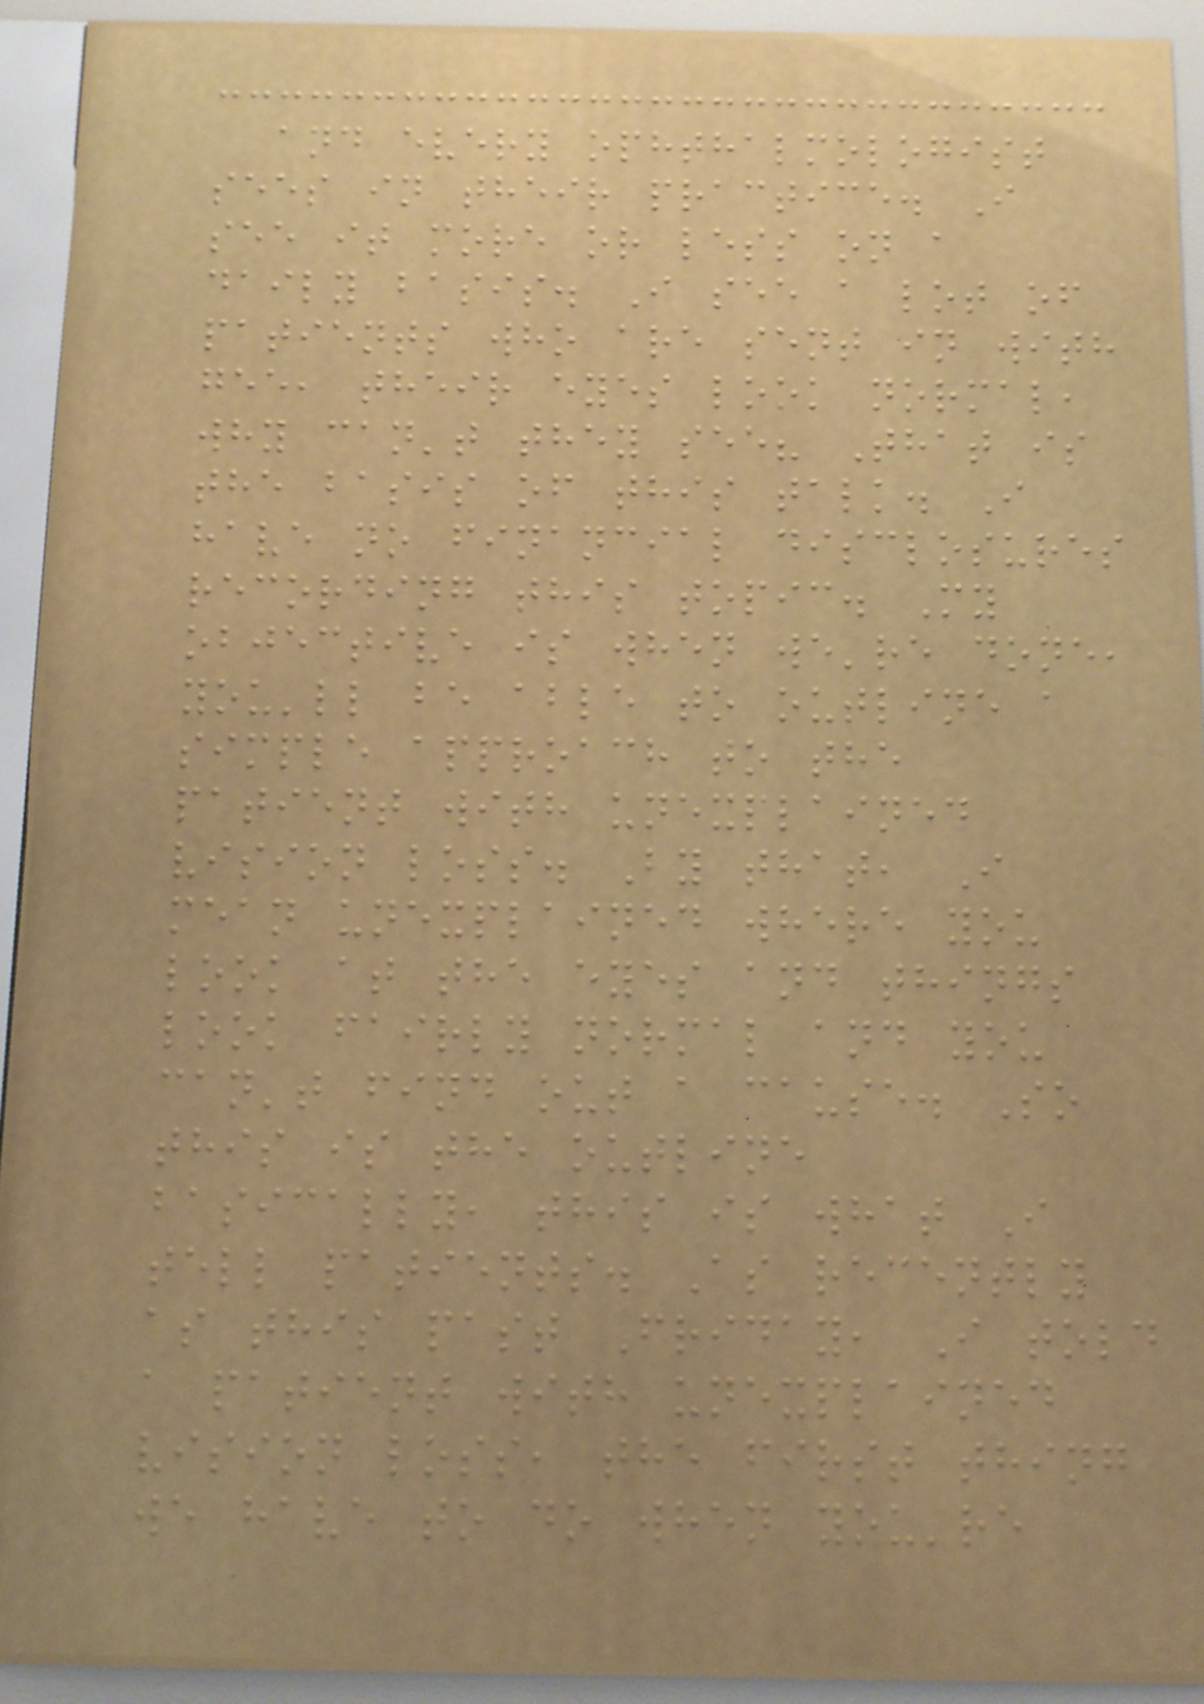and every ophthalmologist
sees in their practice. I
see it more or less on a
daily basis. I see a lot of
patients who are sent in with
gee, their eyes look normal,
why can't they see? That is
the basis of this talk. I
have no financial disclosures
recording this topic. My
objective is when we're done,
you'll be able to outline a
simple approach to the
patient with unexplained
vision loss. By that, I
mean unexplained where you
look at the eyes and things
look fairly normal and you
can't find out a cause. So
this is the outline
basically, this is what I
tell patients. As recently
as this past Friday, I told
a patient with unexplained
vision loss, the first thing
we have to do when you're
